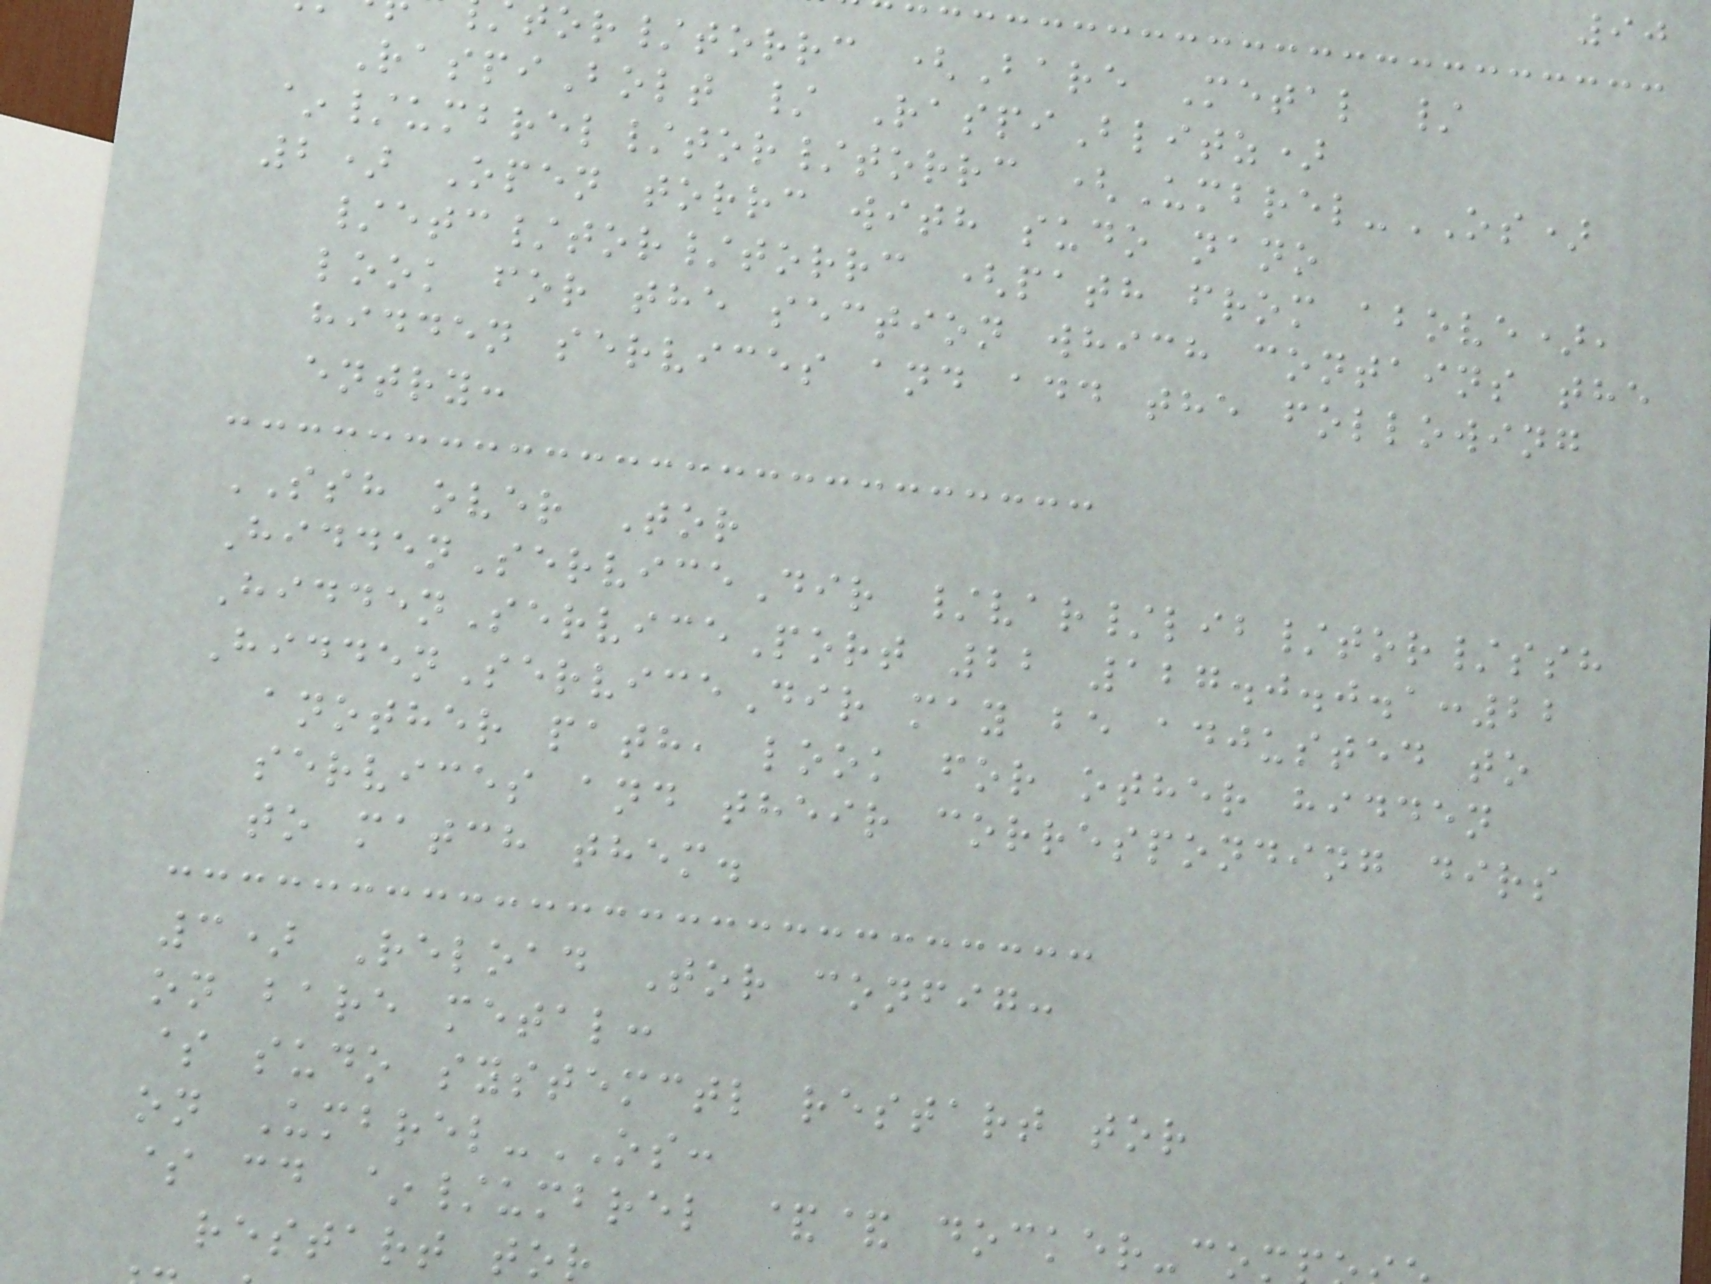90
tor/torrc (Bare Metal /
RaspiBolt / RaspiBlitz)
~/umbrel/tor/torrc (Umbrel-OS)
2) Open torrc with sudo nano
/etc/tor/torrc (path from above),
look for the section which contains the
hidden services and add the following
entry:
SSH over Tor
HiddenServiceDir /var/lib/tor/ssh
HiddenServicePort 22 127.0.0.1:22
HiddenServiceDir may be adjusted to
another path, look for other hidden
services and their corresponding dirs
to match them.
3) Reload Tor config:
on bare metal:
$ sudo systemctl restart tor
on Umbrel-OS:
$ cd ~/umbrel && docker-co
restart tor
